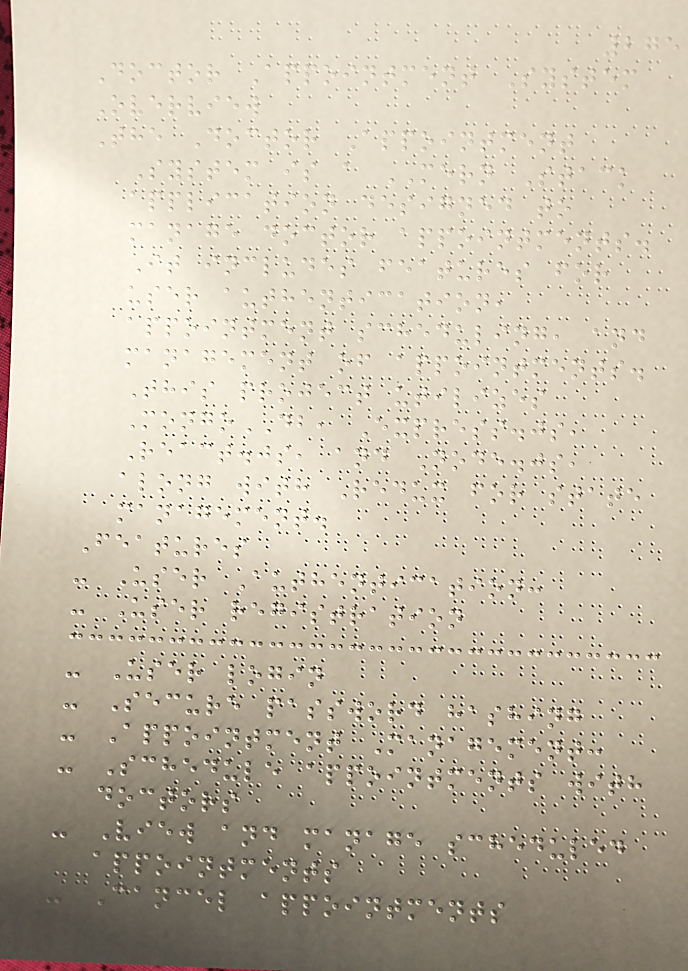275
Doctor Appointment System
Overview
The Doctor Appointment
System is a MERN Stack
application designed to
manage doctor appointments.
It includes features for
user authentication,
appointment scheduling, and
management of appointments.
This project utilizes
MongoDB, Express.js,
React.js, and Node.js,
along with Redux for state
management.
Features
- User Authentication:
- User registration
- User login
- Secure password hashing
- Appointment Management:
- Schedule appointments with
doctors
- View and manage scheduled
appointments
- Cancel appointments
